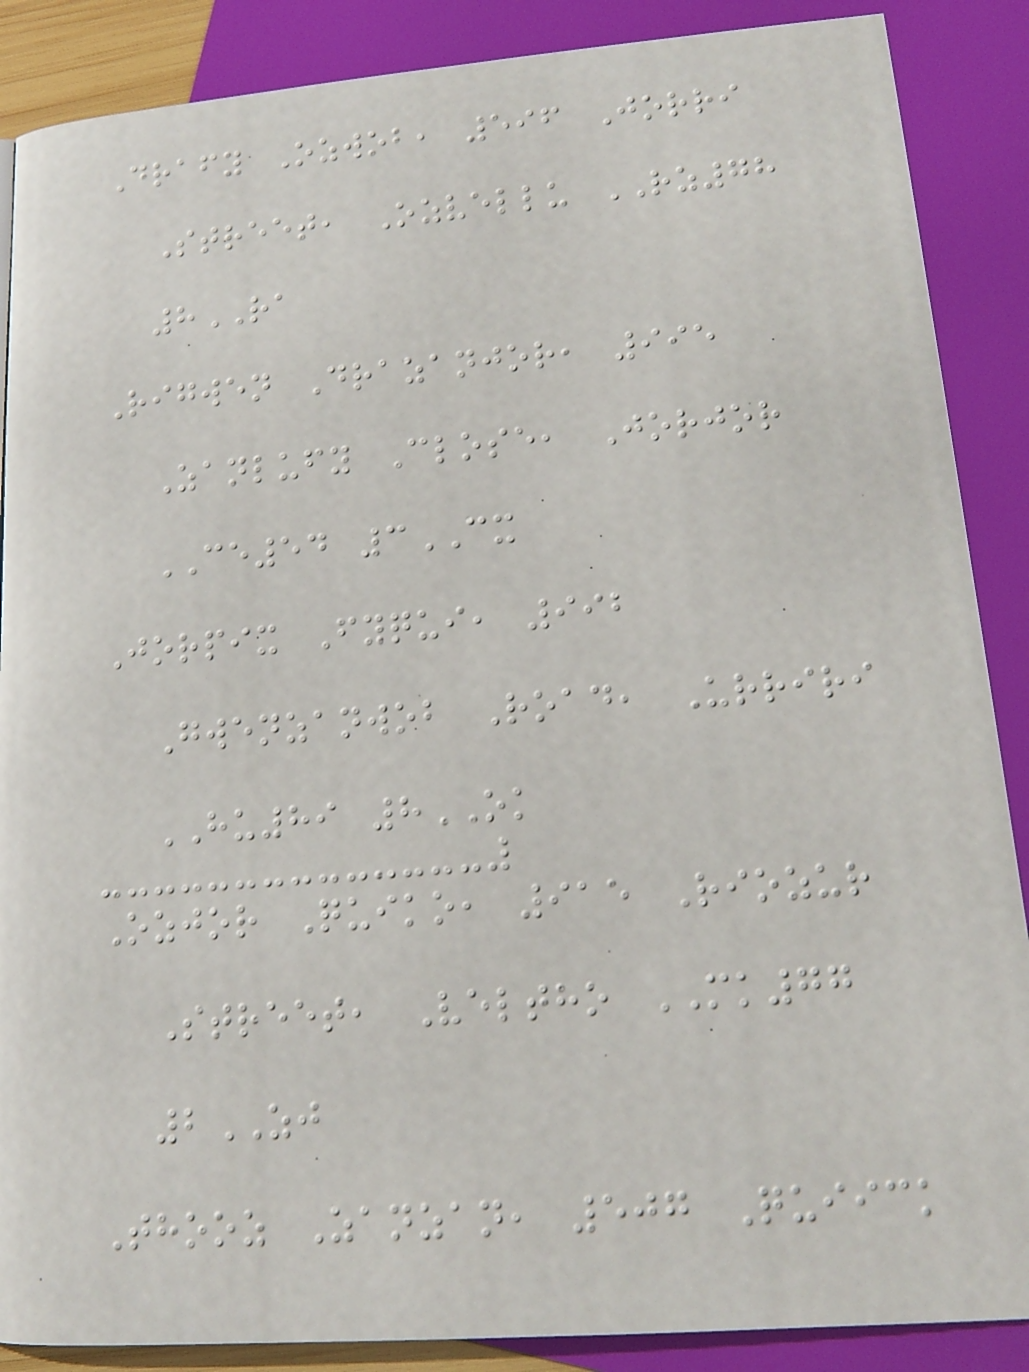Drafy Ozwob, 596 Jorri
Street, Ozvellu RZ78
8RA
Rigwen Drazanjor, 995
Zanlufy Close, Jorjor
CE54 3CX
Jorpix Fyqui, 992
Gwenzanwob Road, Urriri
HU89 8OK
Ozjor Quiko, 915 Riozur
Street, Veltho MK77
2ZJ
Thooz Zanzan, 507 Quiick
